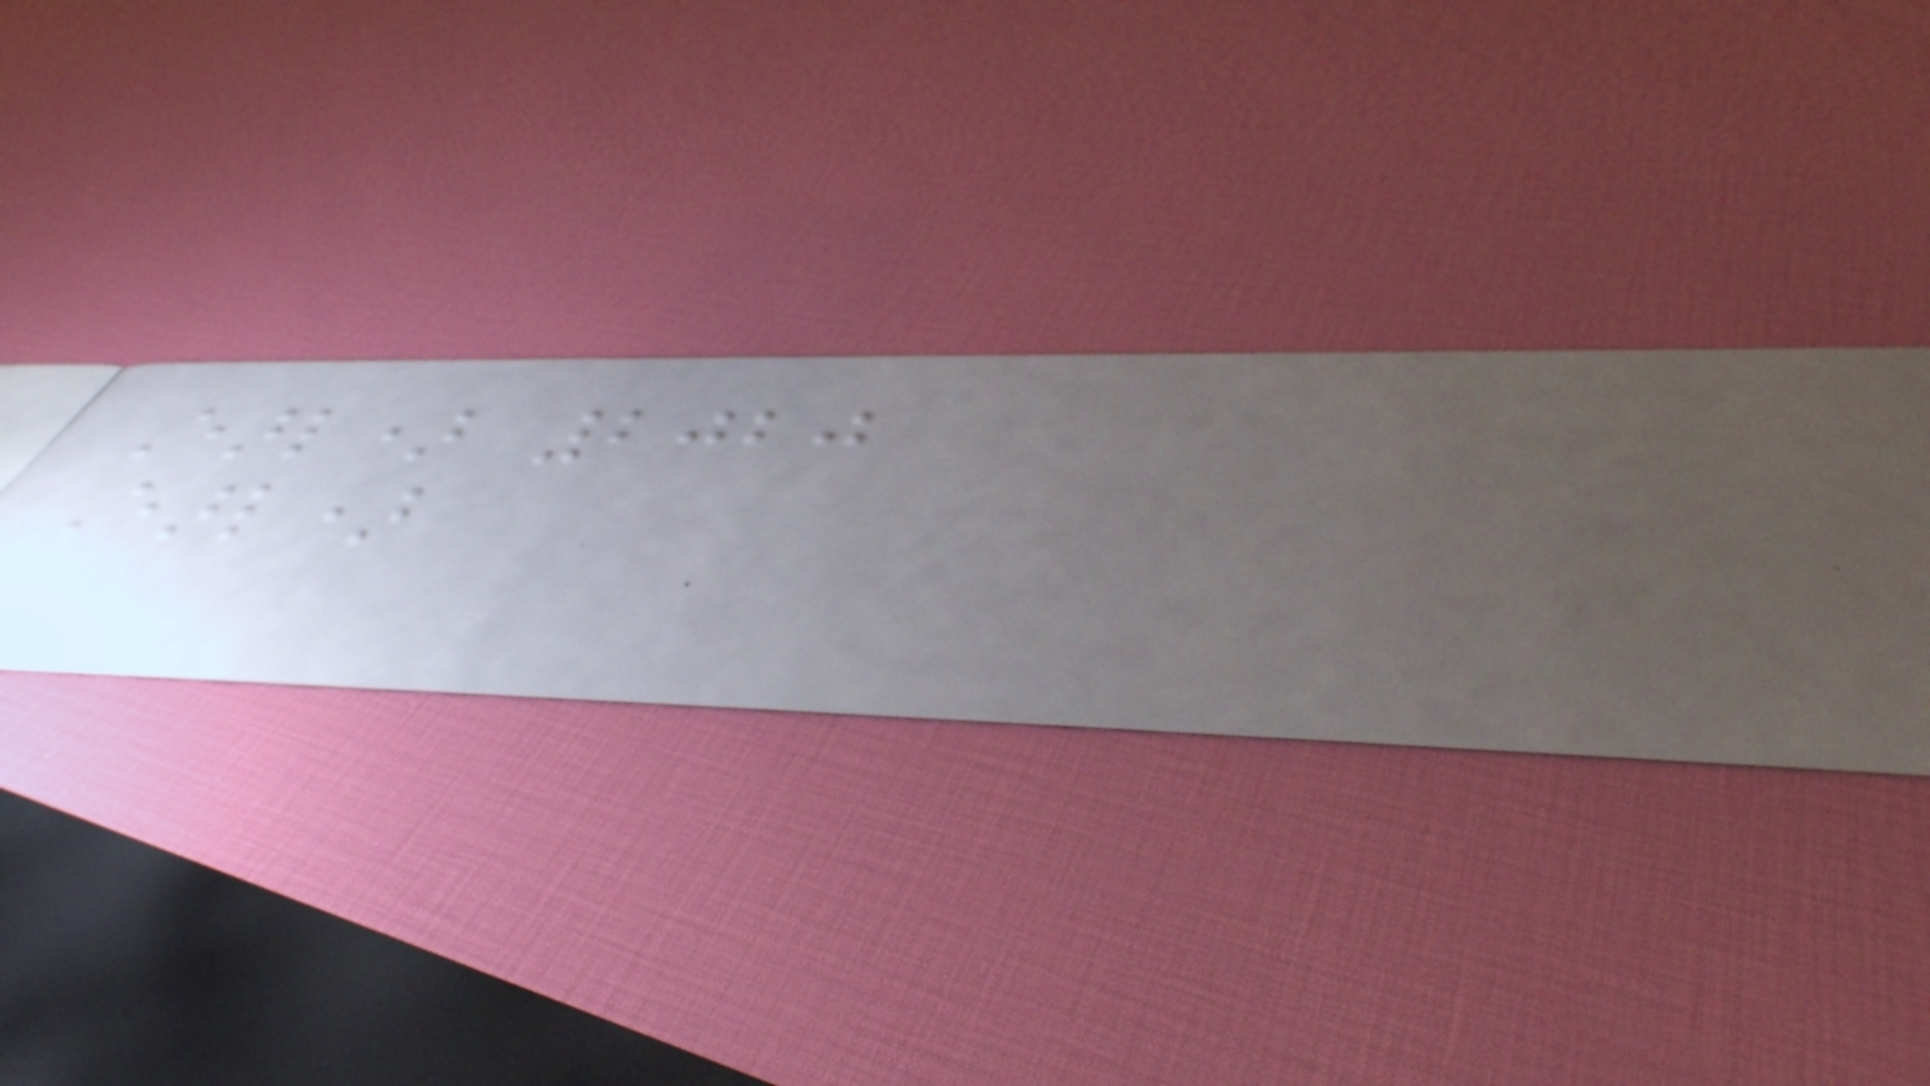Earl) 2020
Earl)
